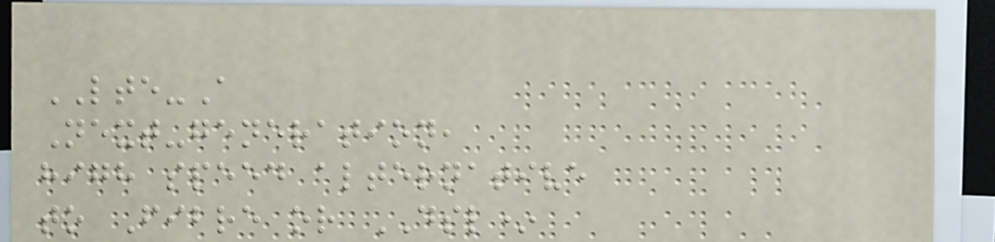LTE-A
Next-generation,
high speed alternative
to Fibre or DSL*
